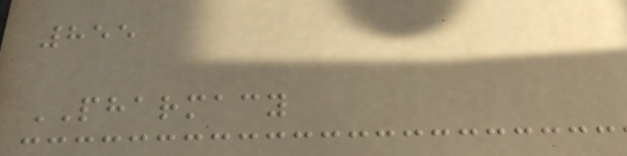855
PHARMACY
